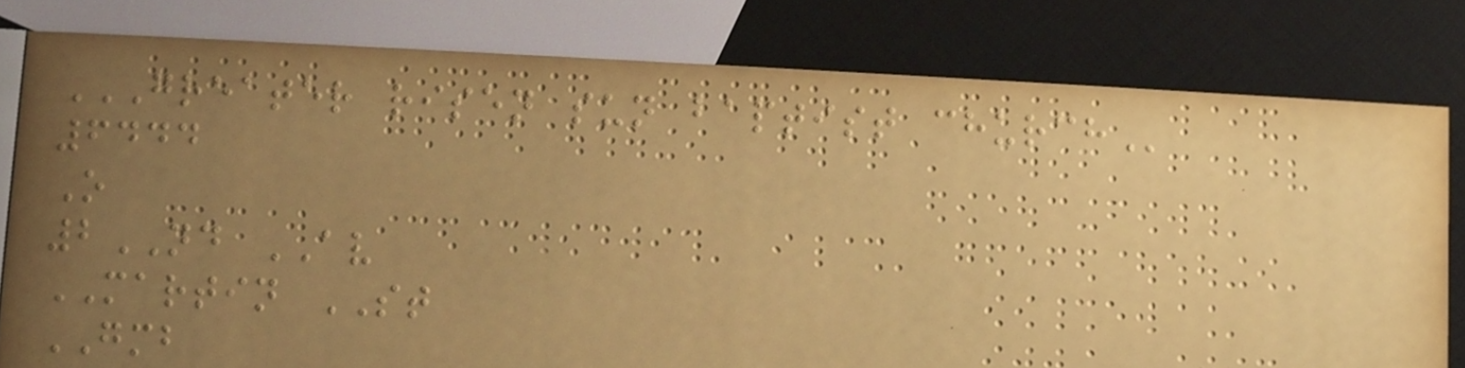GREATER RISEN SUN BAPTIST CHURCH
6444
O
2ND AV
MARTIN ST
GMB
